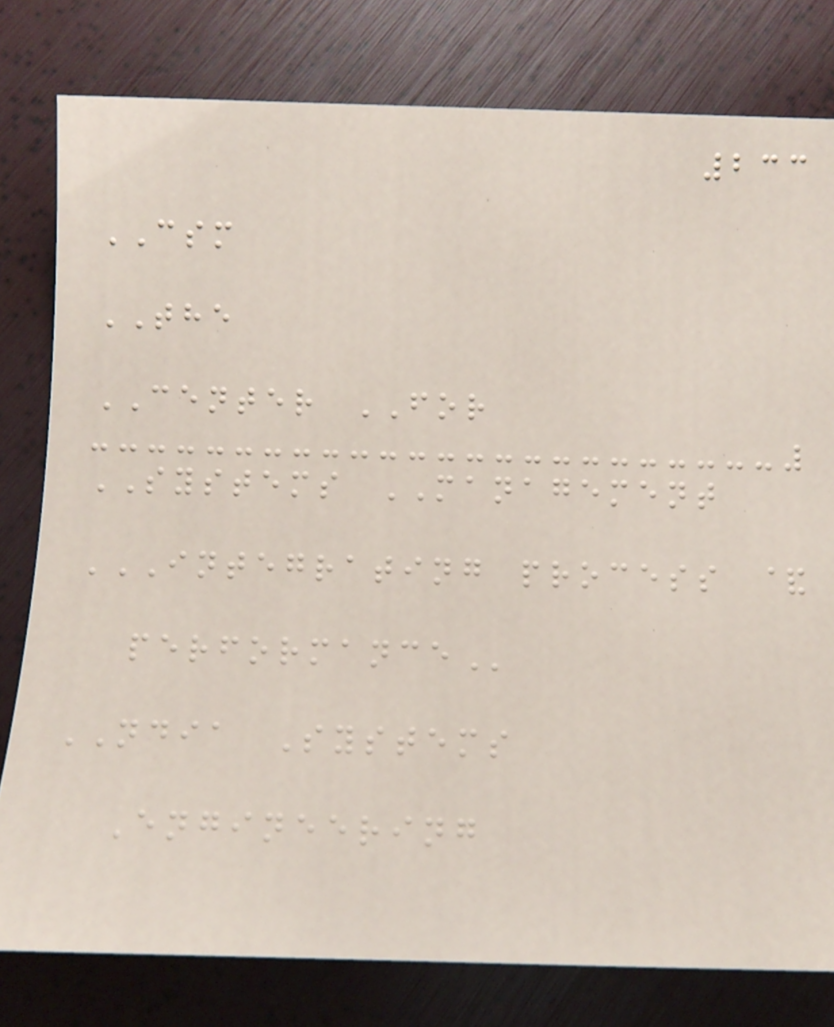233
CSM
THE
CENTER FOR
SYSTEMS MANAGEMENT
INTEGRATING PROCESS &
PERFORMANCE
NDIA Systems
Engineering
